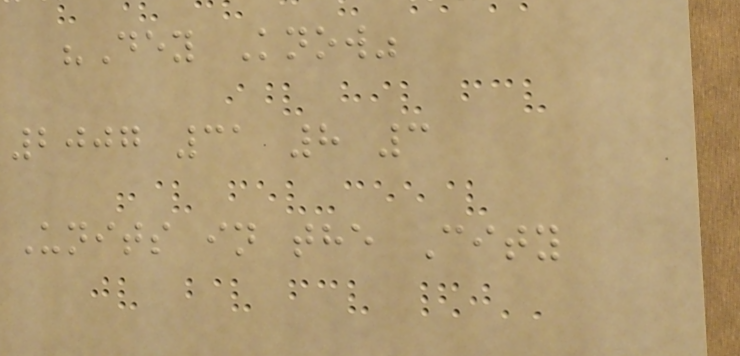"Dey Know"
2007 31 8 3
Units in the City
